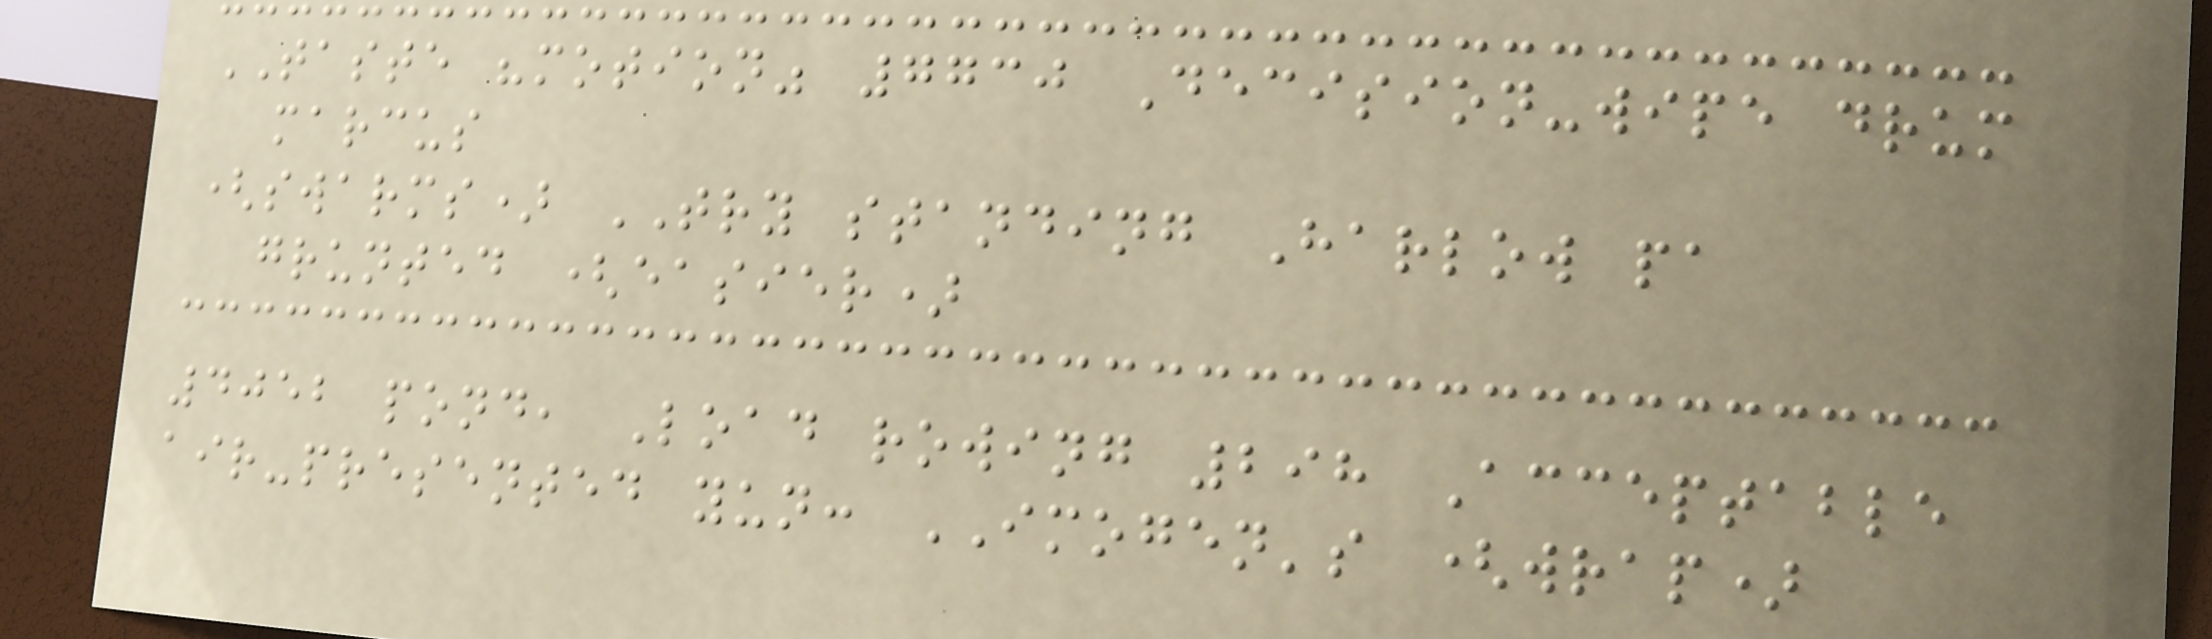TASTE "motion" 7730 Decision-wipe drum
marcus
(swarms) TRY standing Harlow pa
grunted (easier)
4052 pond, Load rowing 298 Acceptable
air-presented yun: IMOGEN's (wrap)
